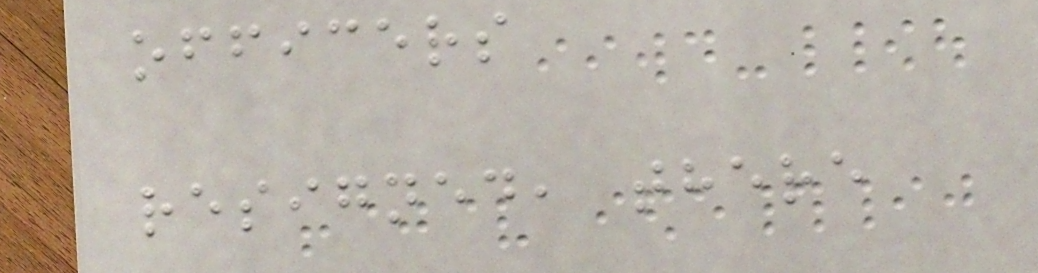officers
resigned, there
